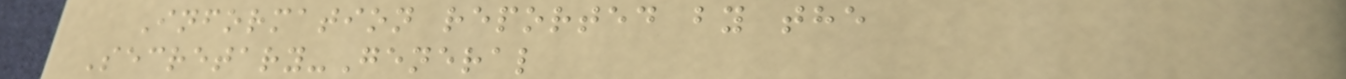Information reported by the
Secretary-General
